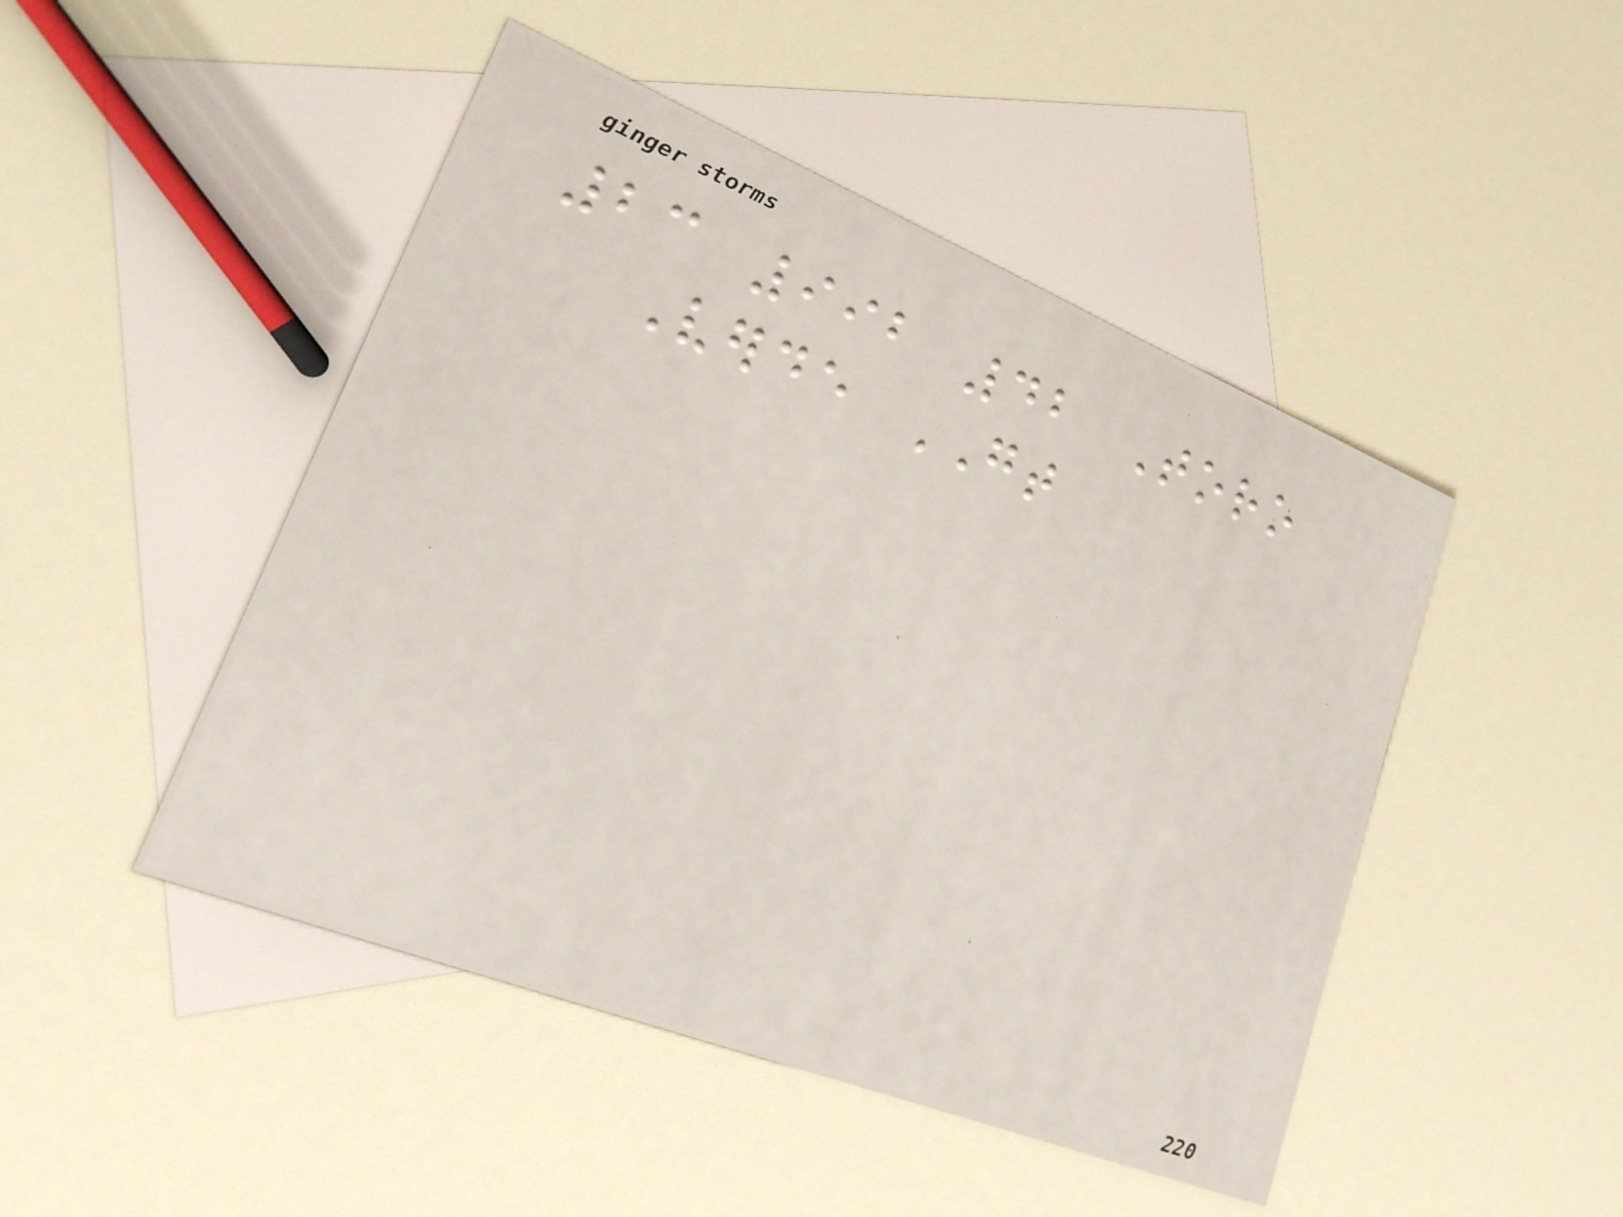23 992 42 Toro
Verde GT
